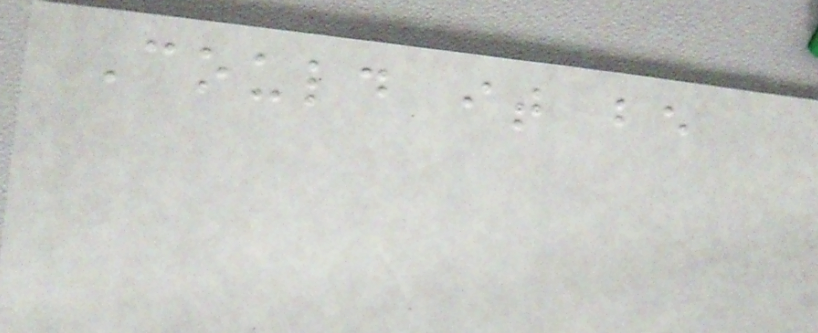Could it be
